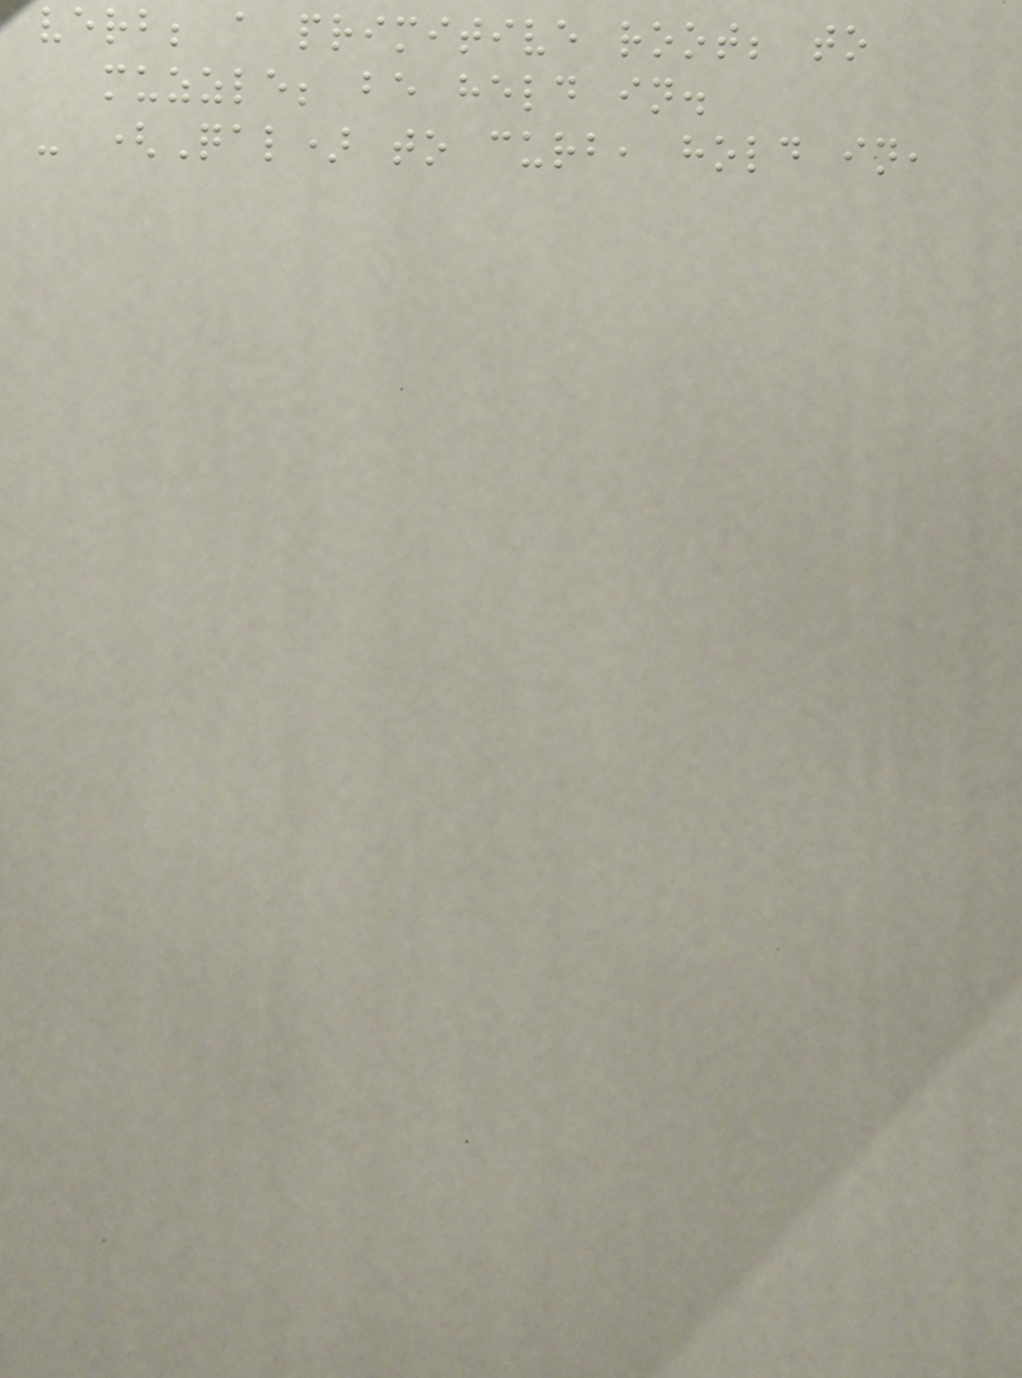verb; a primitive root; to
muzzle; be held in.
- (Qal) to curb, hold in,
